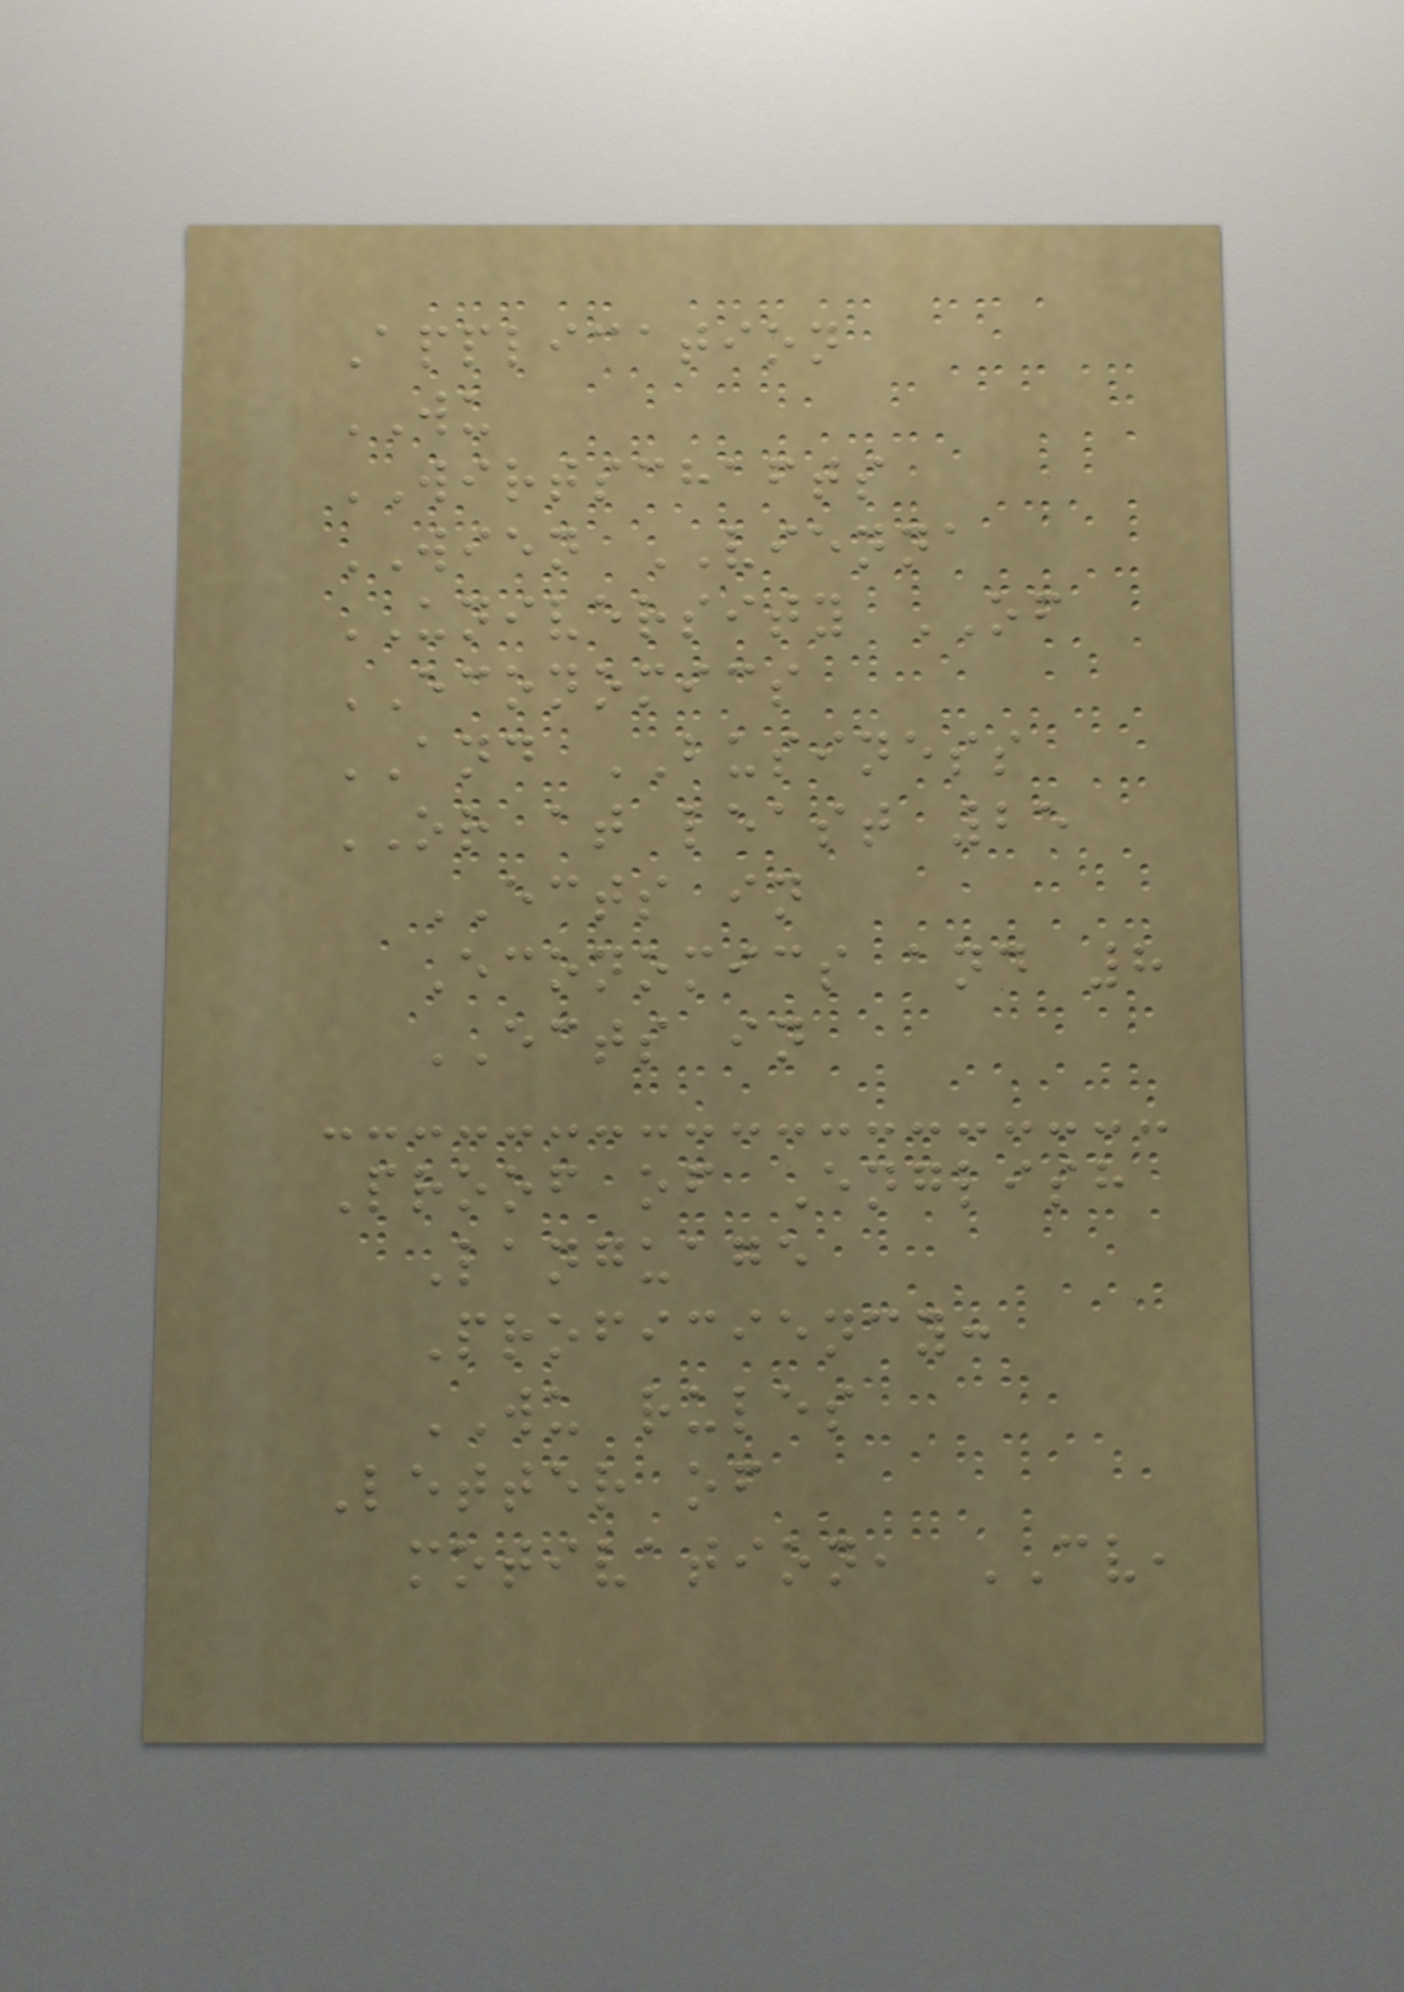Application
WU
WIRTSCHAFTS
WIEN VIENNA
UNIVERSITY OF
ECONOMICS
AND BUSINESS
OR at least 25
ECTS in
Economics and 8
ECTS in
Proof of English
Language
Proficiency:
WU rules
Letter of
motivation, CV,
